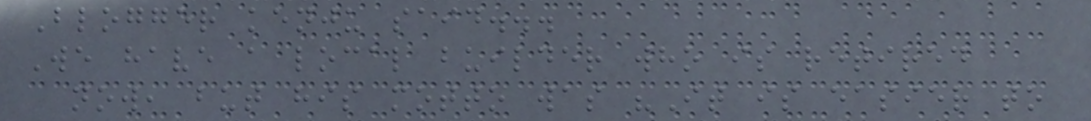Blogger kenju said...
We have a local builder who is retired
now, but his motto was "It is easier to
